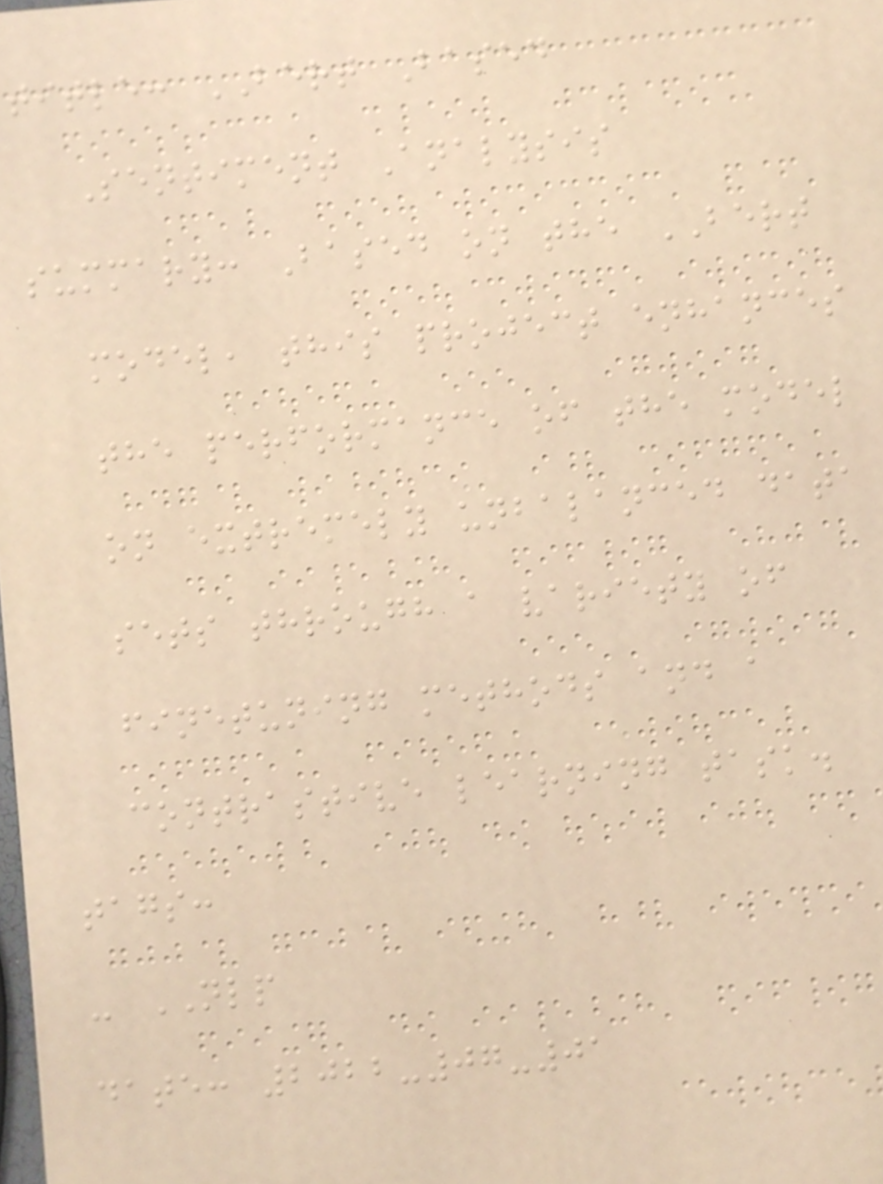title: BERT Based
Sentiment Analysis
summary: Based on the BERT
model, this project enhances
the performance of the model
on extremely unbalanced data
sets through a variety of
finetuning methods and a
contrastive learning task.
tags:
- NLP
date: 2022-07-01
